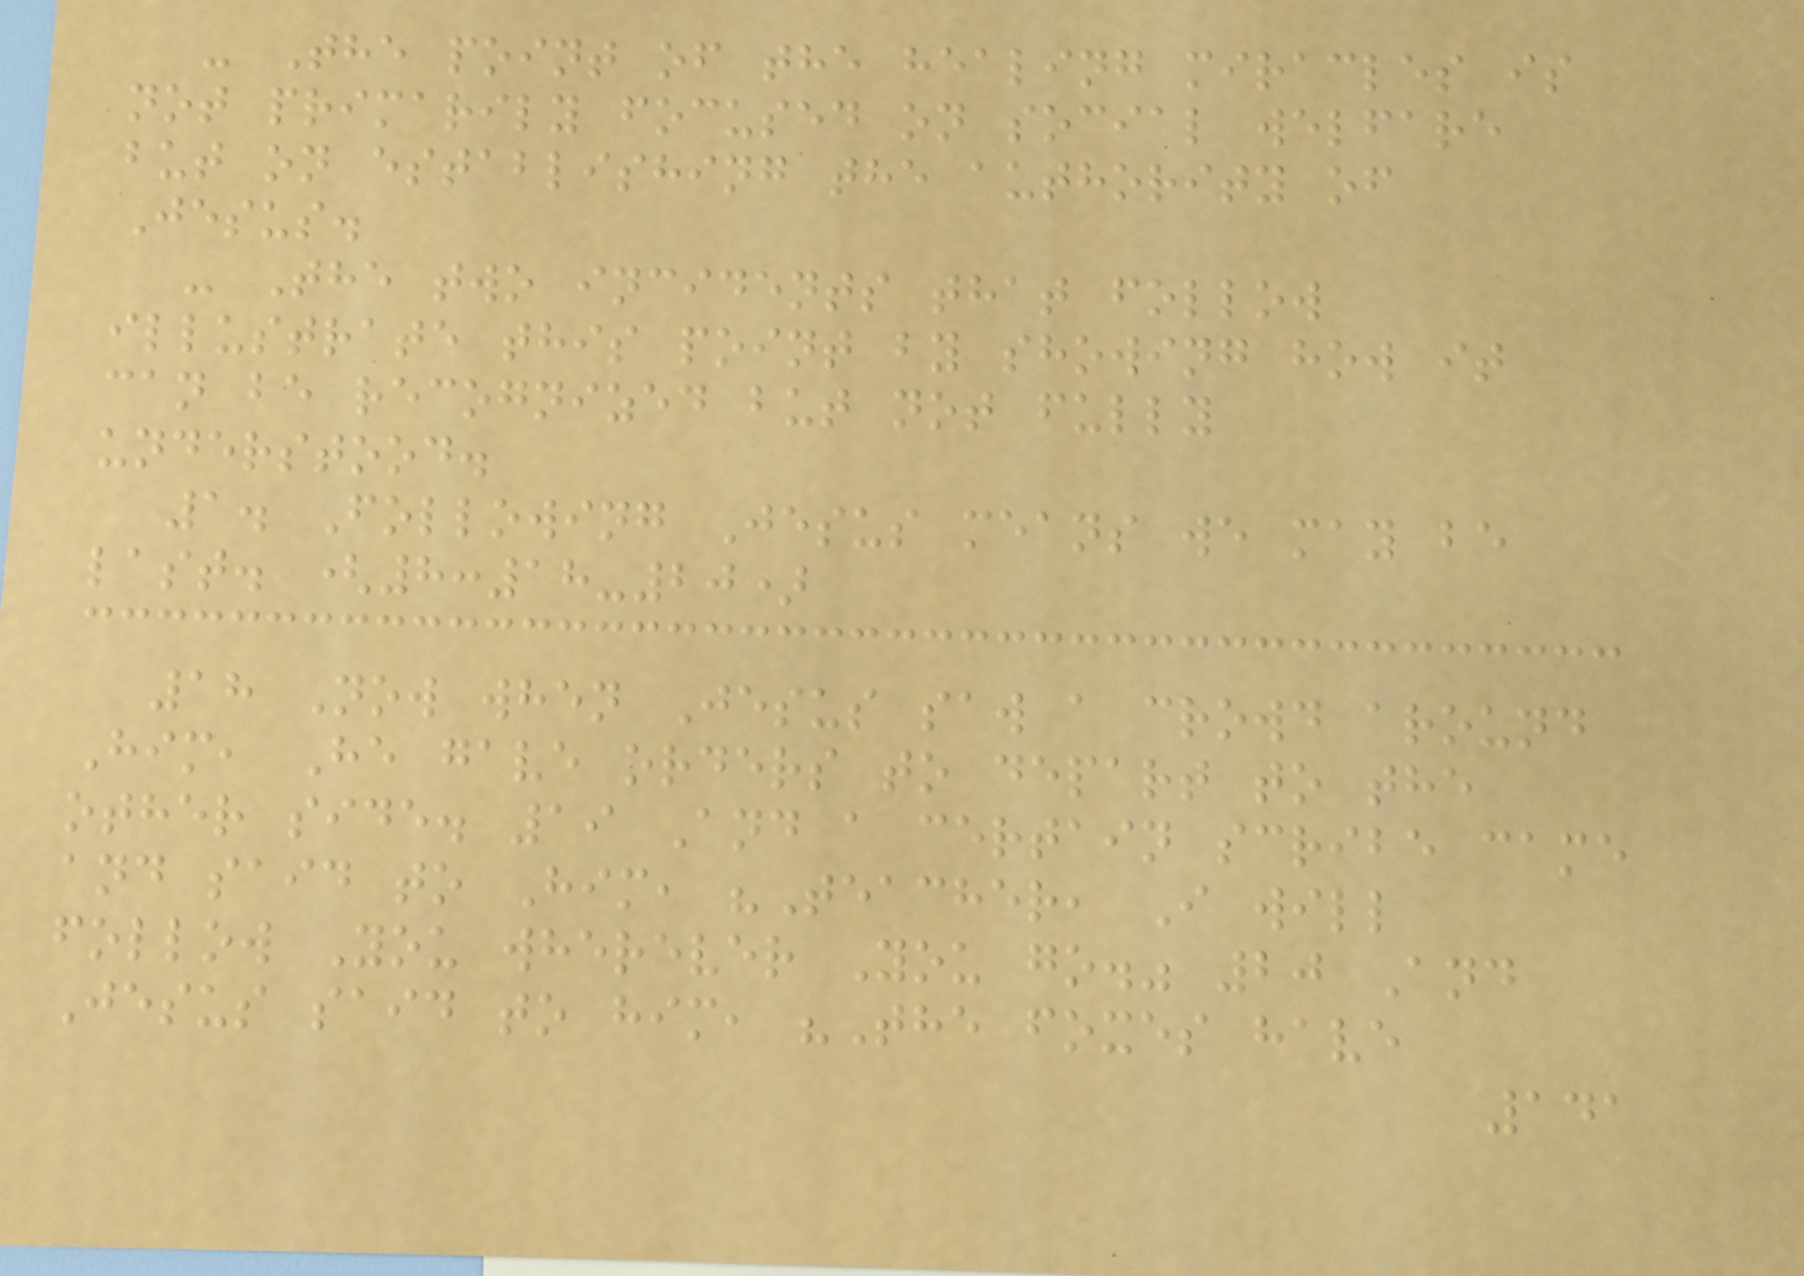- The point of the healing miracles is
not primarily focused on social welfare
but on establishing the authority of
Jesus.
- The two incidents that follow
illustrate this point by showing how it
can be recognized but not fully
understood.
1. Following Jesus means we may be
last. (8:18-20)
18 Now when Jesus saw a crowd around
Him, He gave orders to depart to the
other side. 19 And a certain scribe came
and said to Him, "Teacher, I will
follow You wherever You go." 20 And
Jesus said to him, "The foxes have
141
